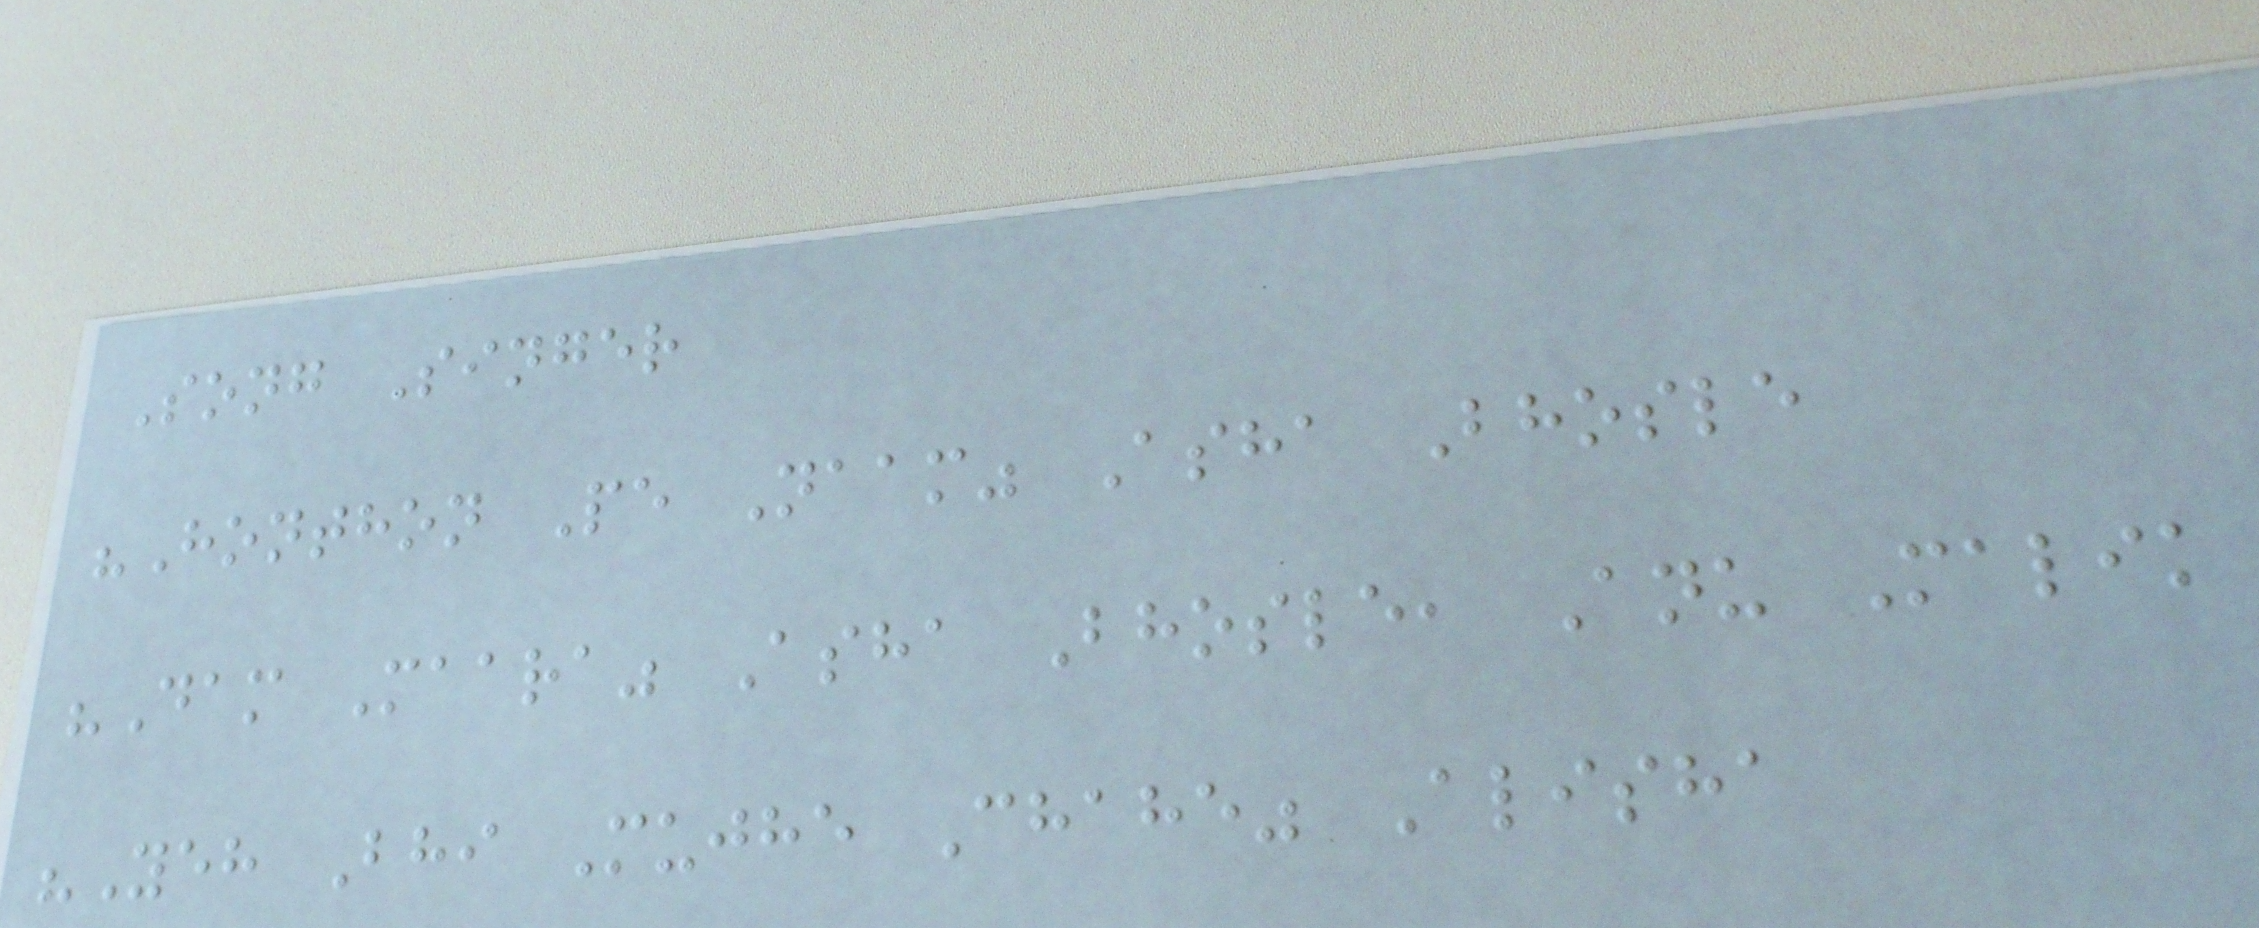Song Singer
"Honthon Pe Naam" Asha Bhosle
"Dam Maara" Asha Bhosle, Anu Malik
"Yeh Bhi Mujhe Chahe" Alisha
